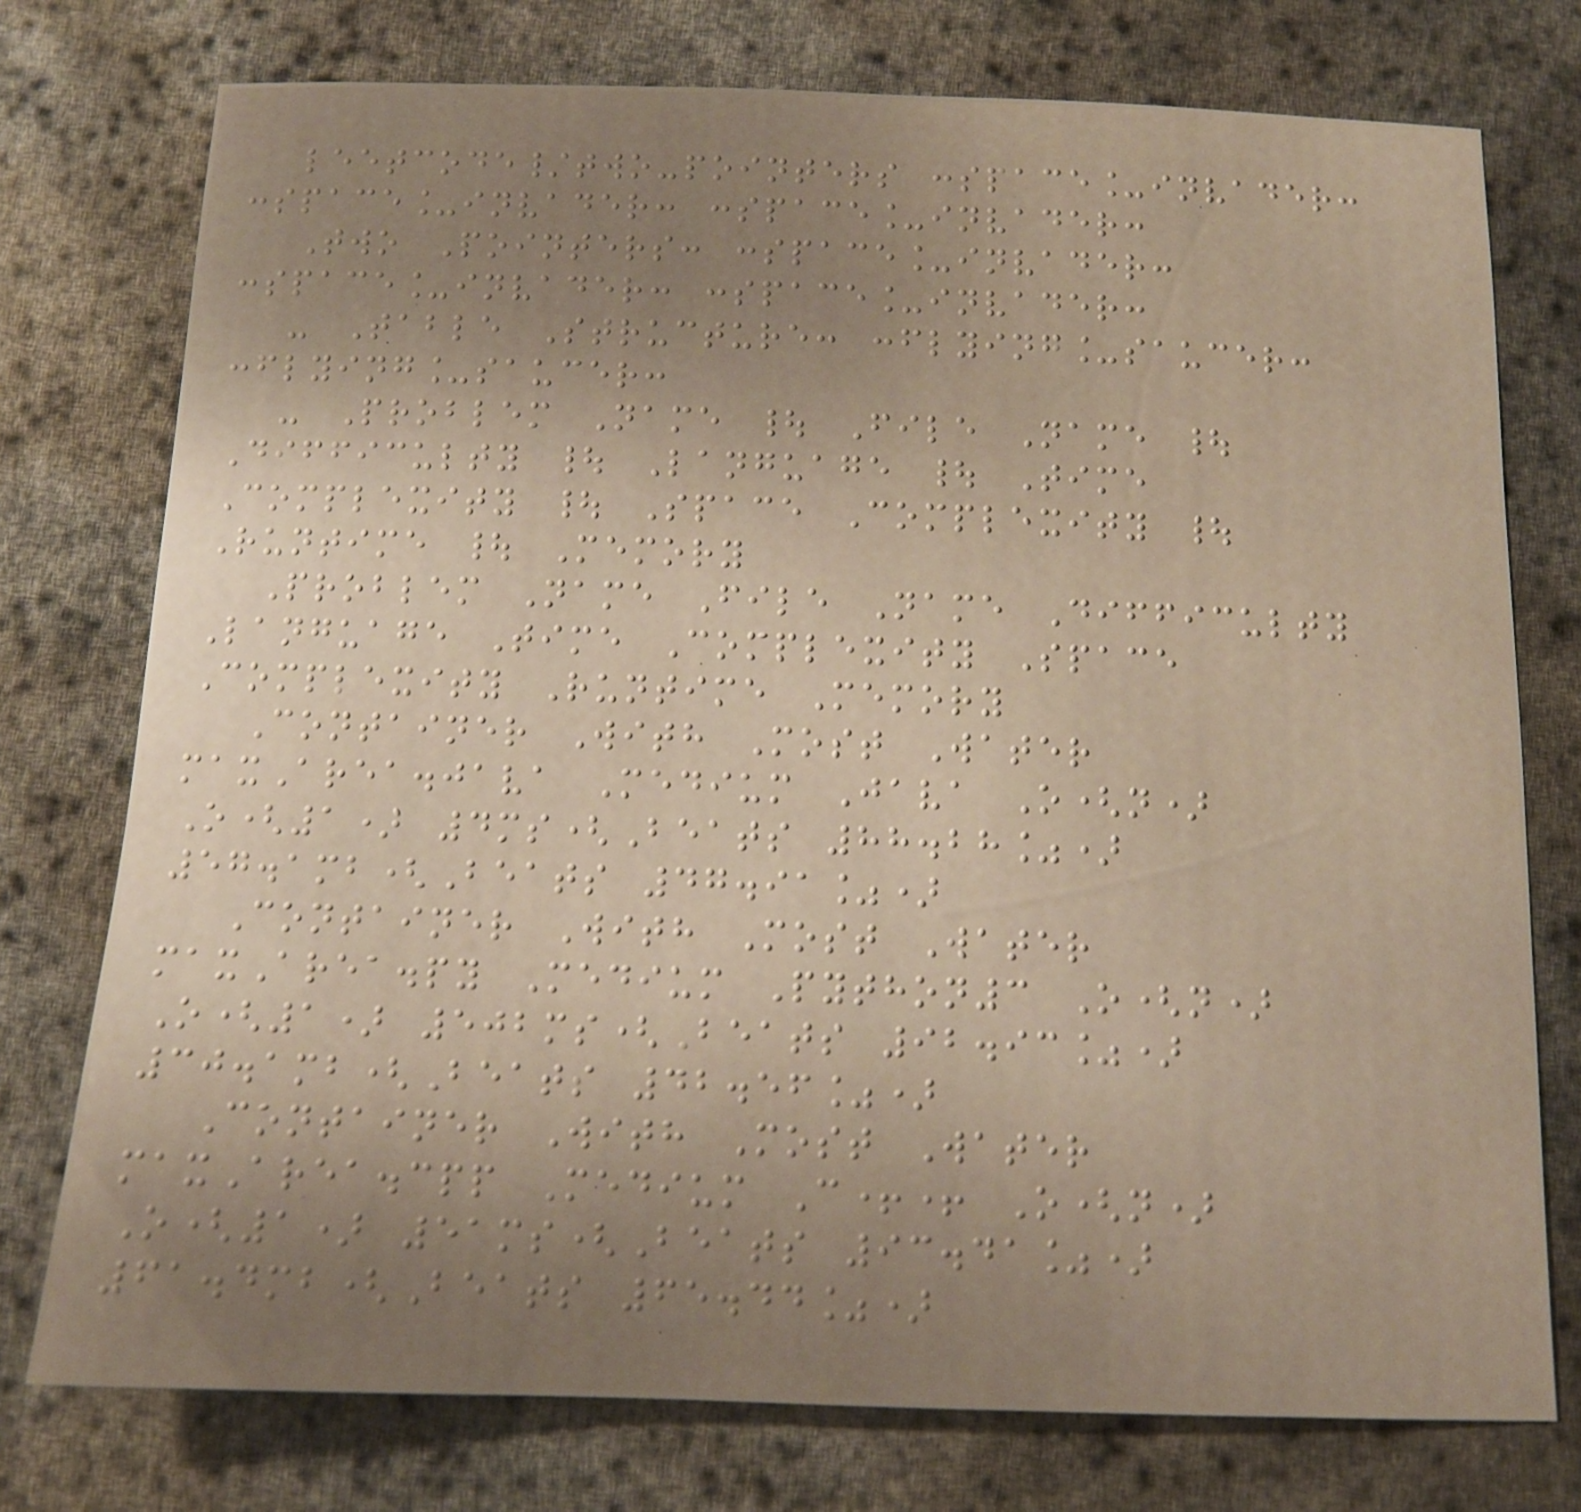leetcode/two-pointers :space_invader:
:space_invader: :space_invader:
Two Pointers: :space_invader:
:space_invader: :space_invader:
- Table Structure: :flying_saucer:
:flying_saucer:
- Problem Name | File Name |
Difficulty | Language | Time
Complexity | Space Complexity |
Runtime | Memory
Problem Name File Name Difficulty
Language Time Complexity Space
Complexity Runtime Memory
Container With Most Water
maxArea.java Medium Java O(n)
O(1) 4ms(Beats 88.28%)
57.1mb(Beats 47.91%)
Container With Most Water
maxArea.py Medium Python3 O(n)
O(1) 502ms(Beats 92.93%)
30.1mb(Beats 42.56%)
Container With Most Water
maxArea.cpp Medium C++ O(n)
O(1) 51ms(Beats 93.41%)
61.4mb(Beats 65.44%)
